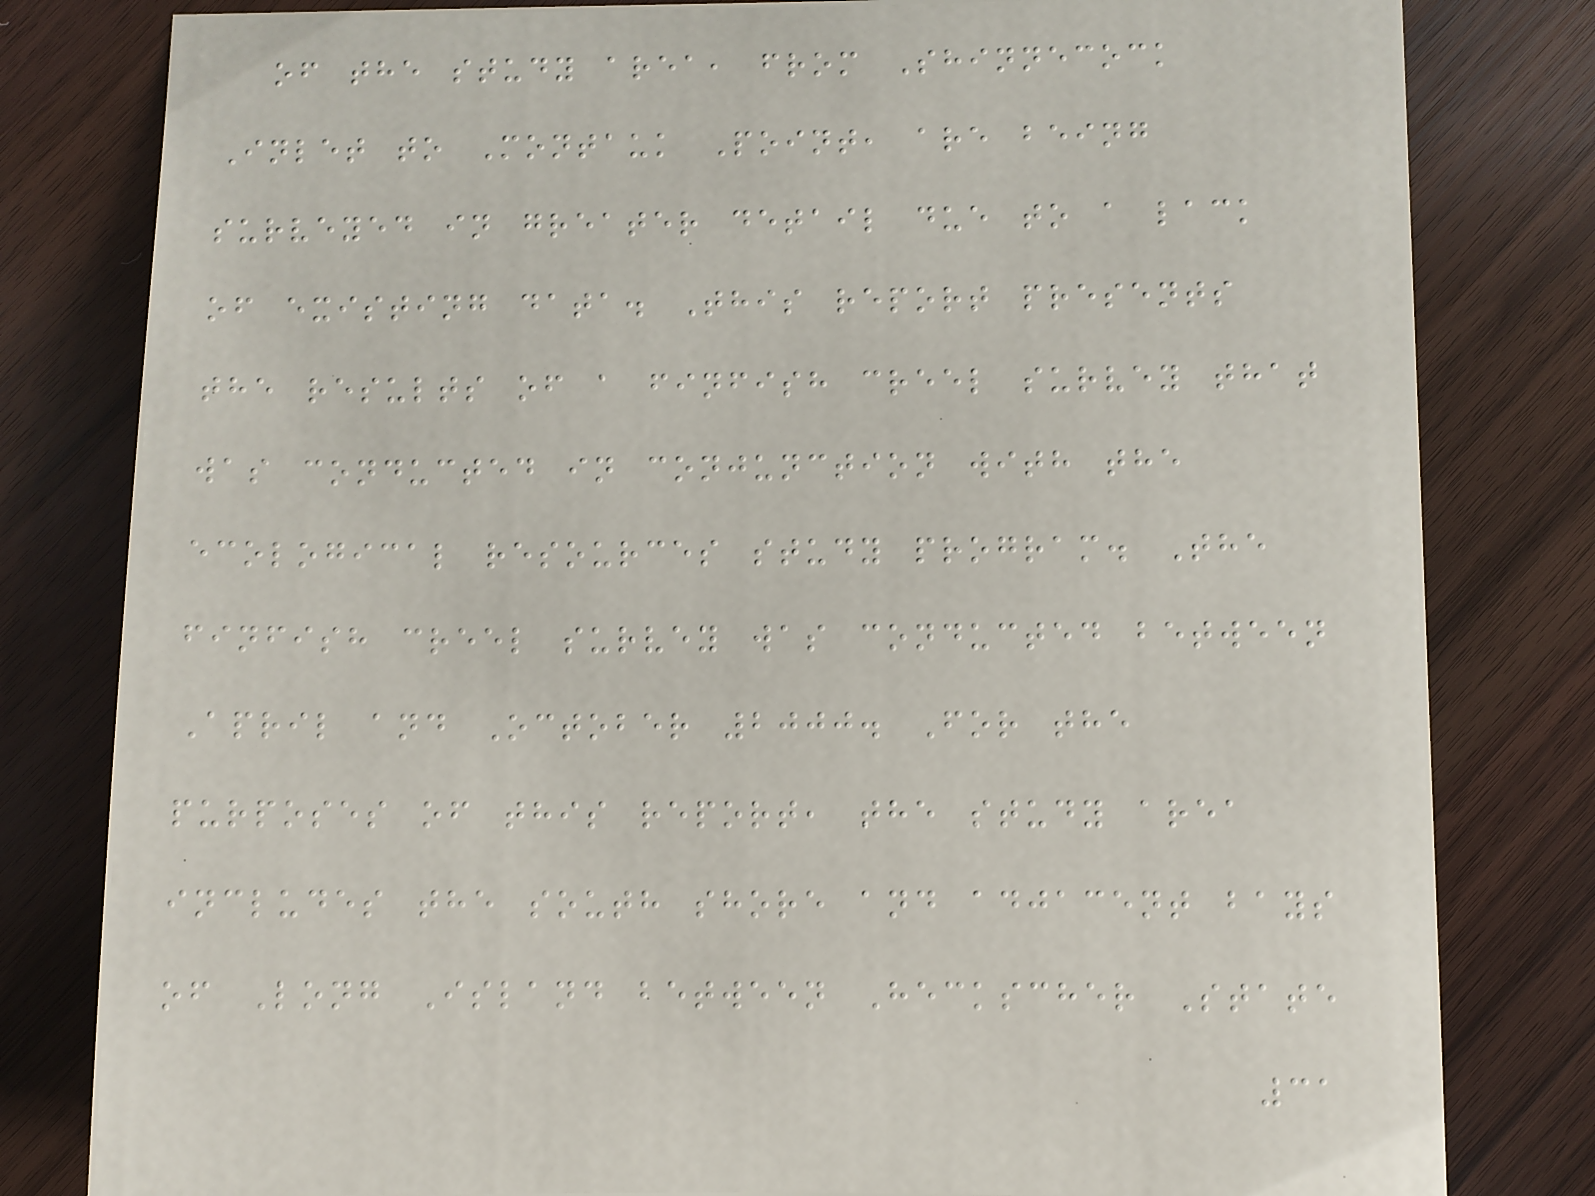of the study area, from Shinnecock
Inlet to Montauk Point, are being
surveyed in greater detail due to a lack
of existing data. This report presents
the results of a finfish creel survey that
was conducted in conjunction with the
ecological resources study program. The
finfish creel survey was conducted between
April and October 2000. For the
purposes of this report, the study area
includes the south shore and adjacent bays
of Long Island between Heckscher State
31
